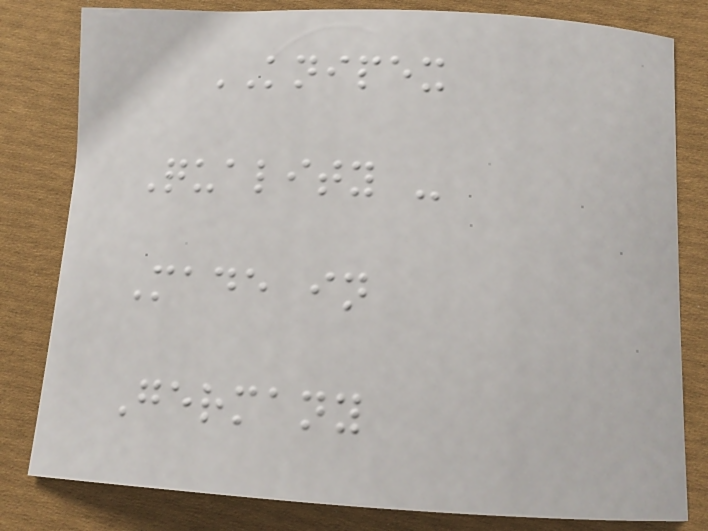KNIPEX
Quality -
Made in
Germany
